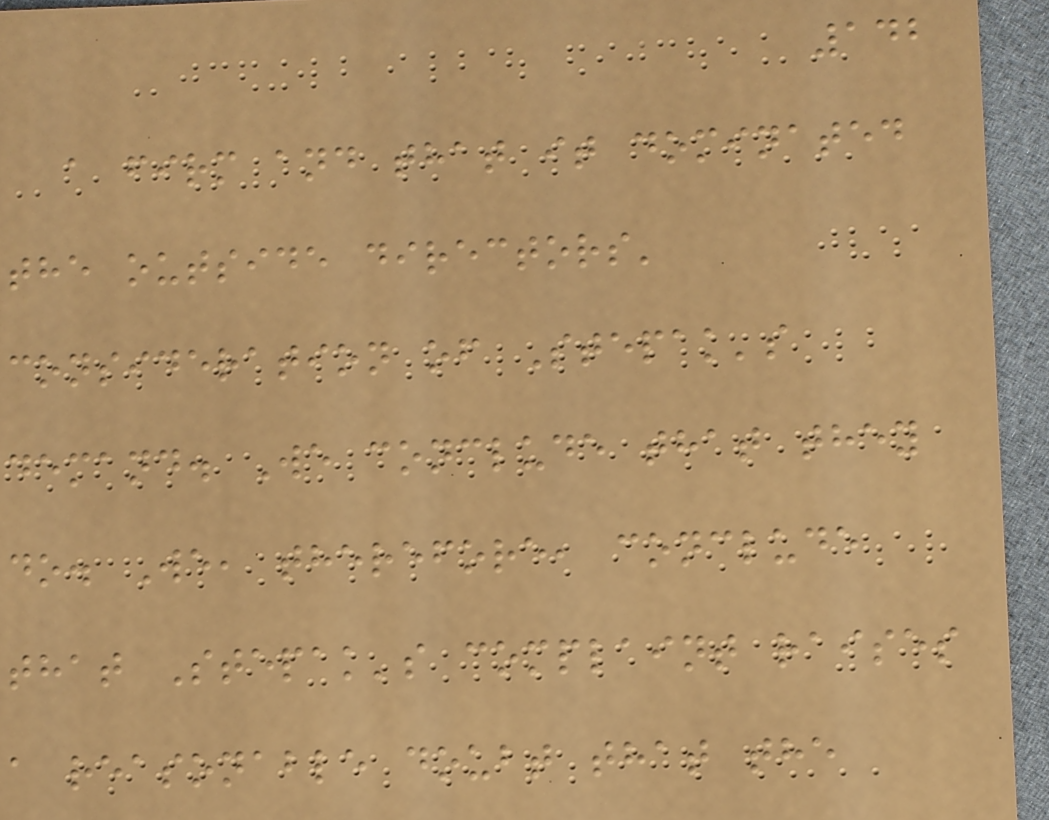142
a firm and that it dominated
the outside directors'
consideration of Stepak's
demand. We conclude that they
do. We, therefore, conclude
that Stepak's complaint raises
a reasonable doubt that the
